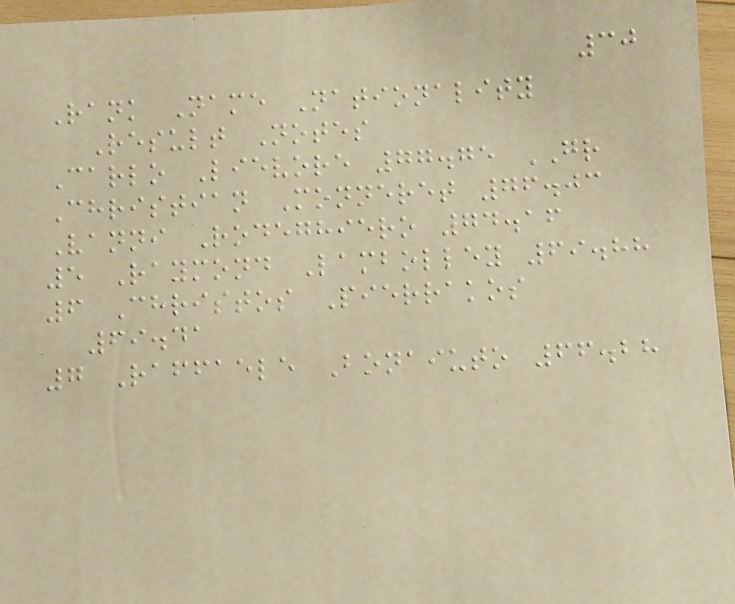30
Rank Name Nationality
Result Notes
Carlo Lievore 77.75 GR
Christian Monneret 76.03
Vanni Rodeghiero 74.16
5 Raymond Lambolley 69.88
6 Christos Pierrakos
69.41
7 Raffaele Bonaiuto 66.28
